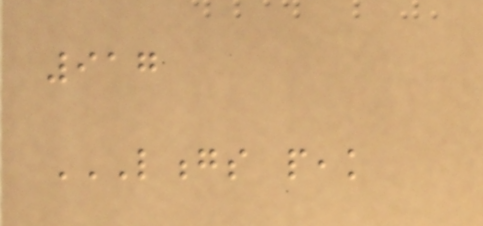917
LONGS PEAK
